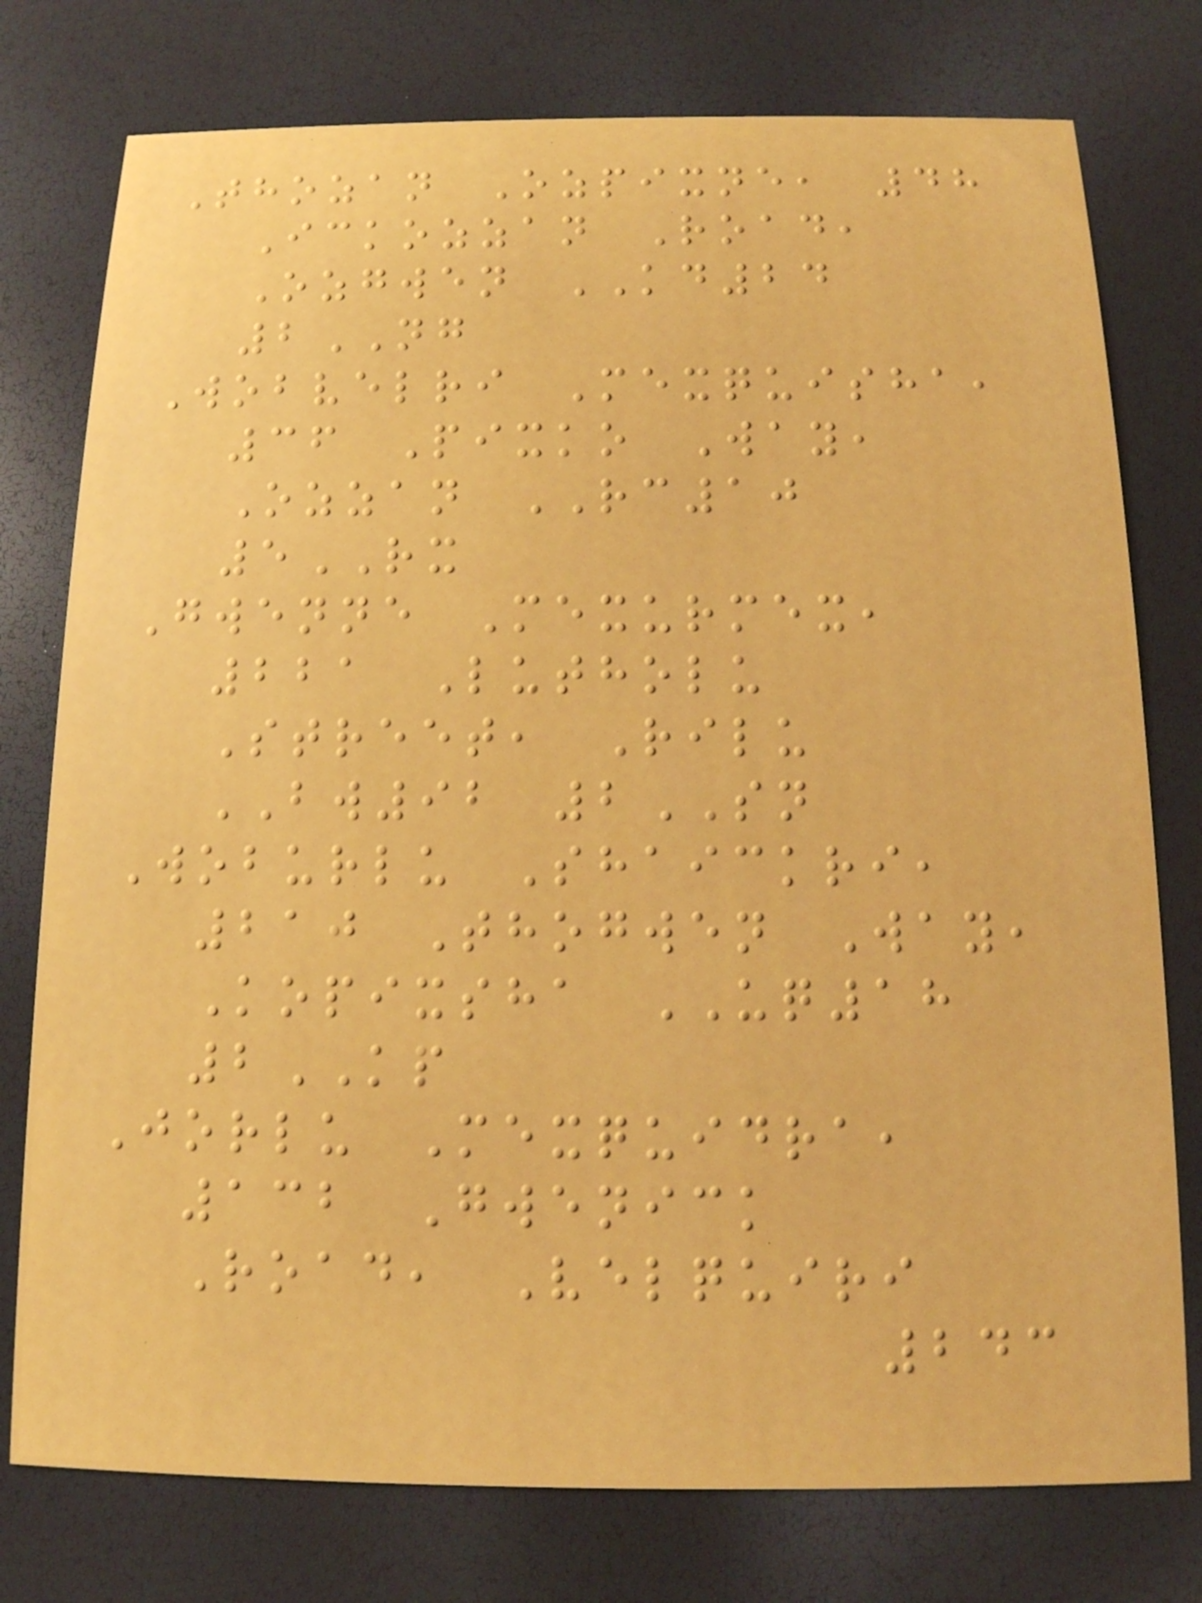Thozan Ozpixne, 48
Ickozzan Road,
Ozgwen KD24
2NG
Wobvelri Mexquisha,
36 Pixko Way,
Ozzan RC10
5RX
Gwenne Mexurmex,
221 Lutholu
Street, Rilu
BW92 2SN
Woburlu Shaickri,
210 Thogwen Way,
Kopixsha UQ18
2KP
Jorlu Mexquidra,
132 Gwenick
Road, Velquiri
243
